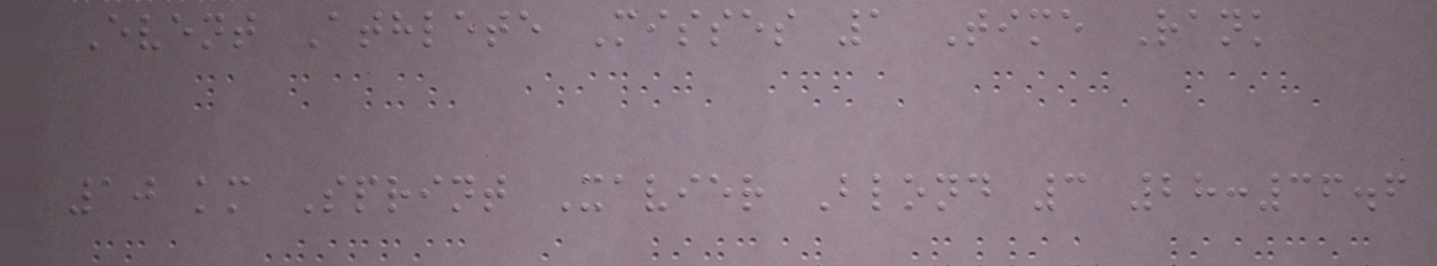Event Athlete Misses 1 Time Rank
10 km Sprint Xavier Blond 3 28:36.6
